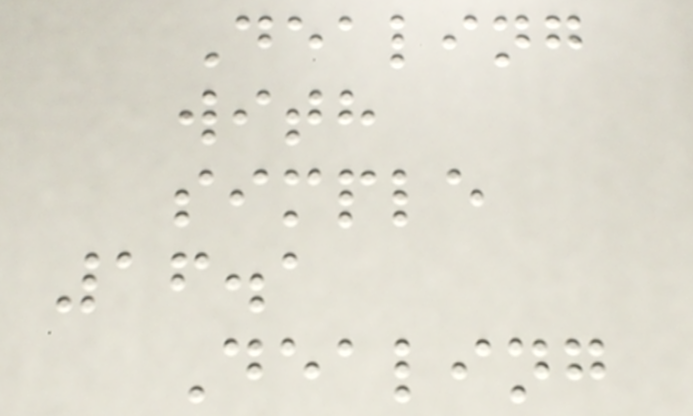Dealing
with
simple
16.1
Dealing
